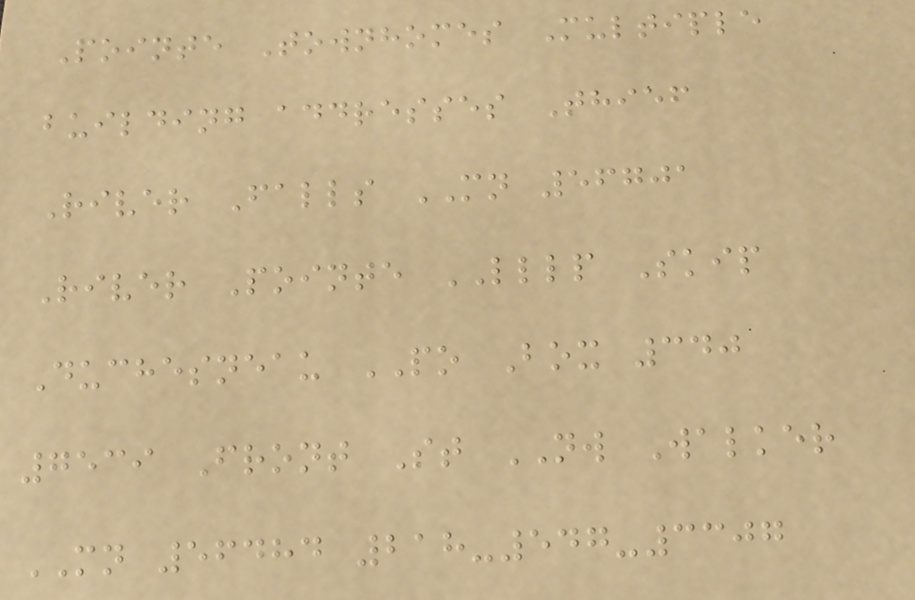Pointe Townhomes Multiple
building addresses Thief
River Falls MN 56701
River Pointe LLLP Skip
Duchesneau PO Box 340
7539 Front St NW Walker
MN 56484 218-547-3307
